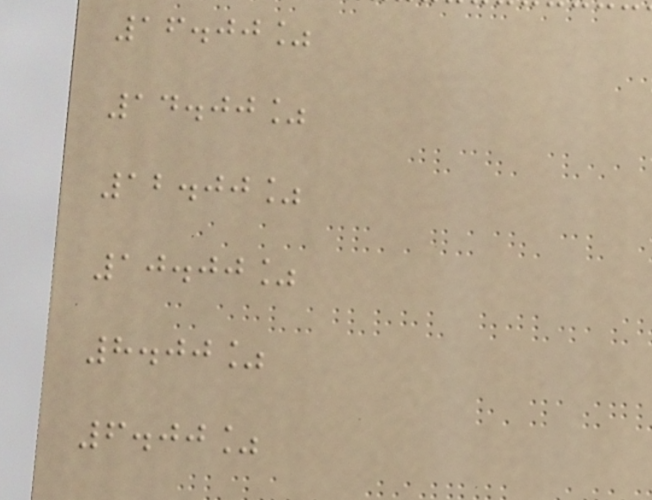16.00%
14.00%
12.00%
10.00%
8.00%
6.00%
